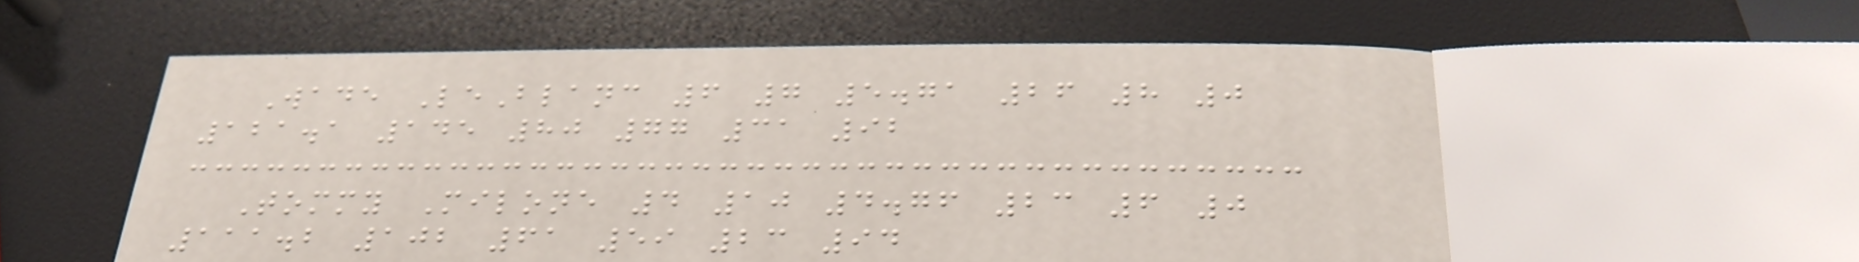Wade LeBlanc 6 7 5.71 26 8 0
121.1 145 80 77 31 92
Tommy Milone 4 10 4.76 23 6 0
111.2 102 61 59 23 94
